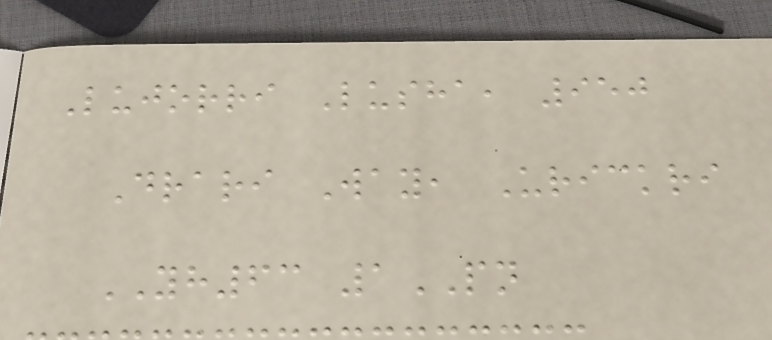Lujorri Lusha, 950
Drari Way, Urickri
YH63 1PN
